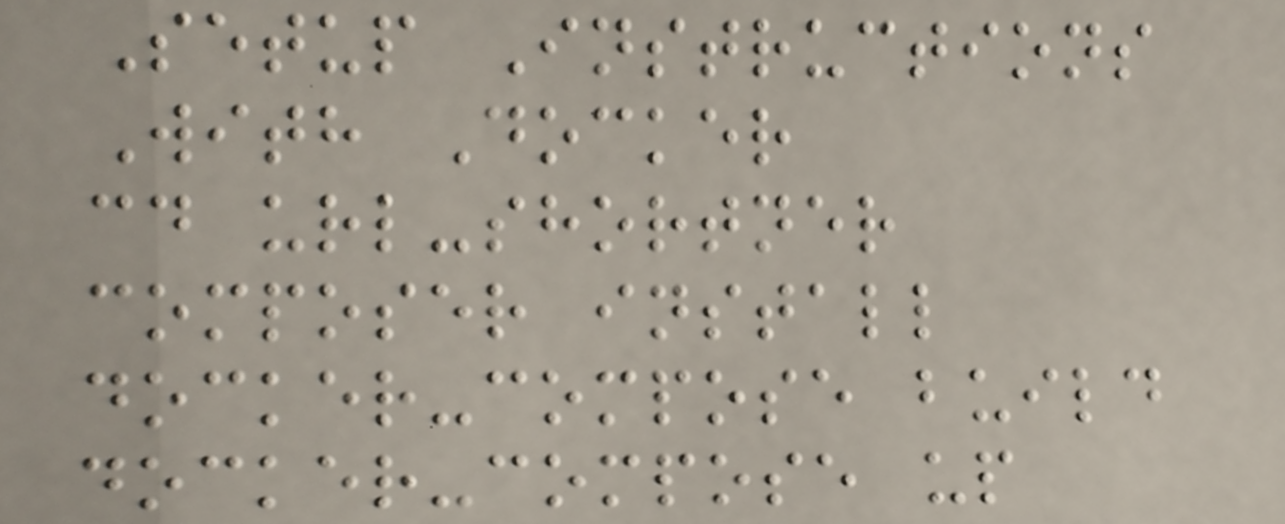Setup Instructions
With Docker
cd url-shortner
composer install
docker-compose build
docker-compose up
